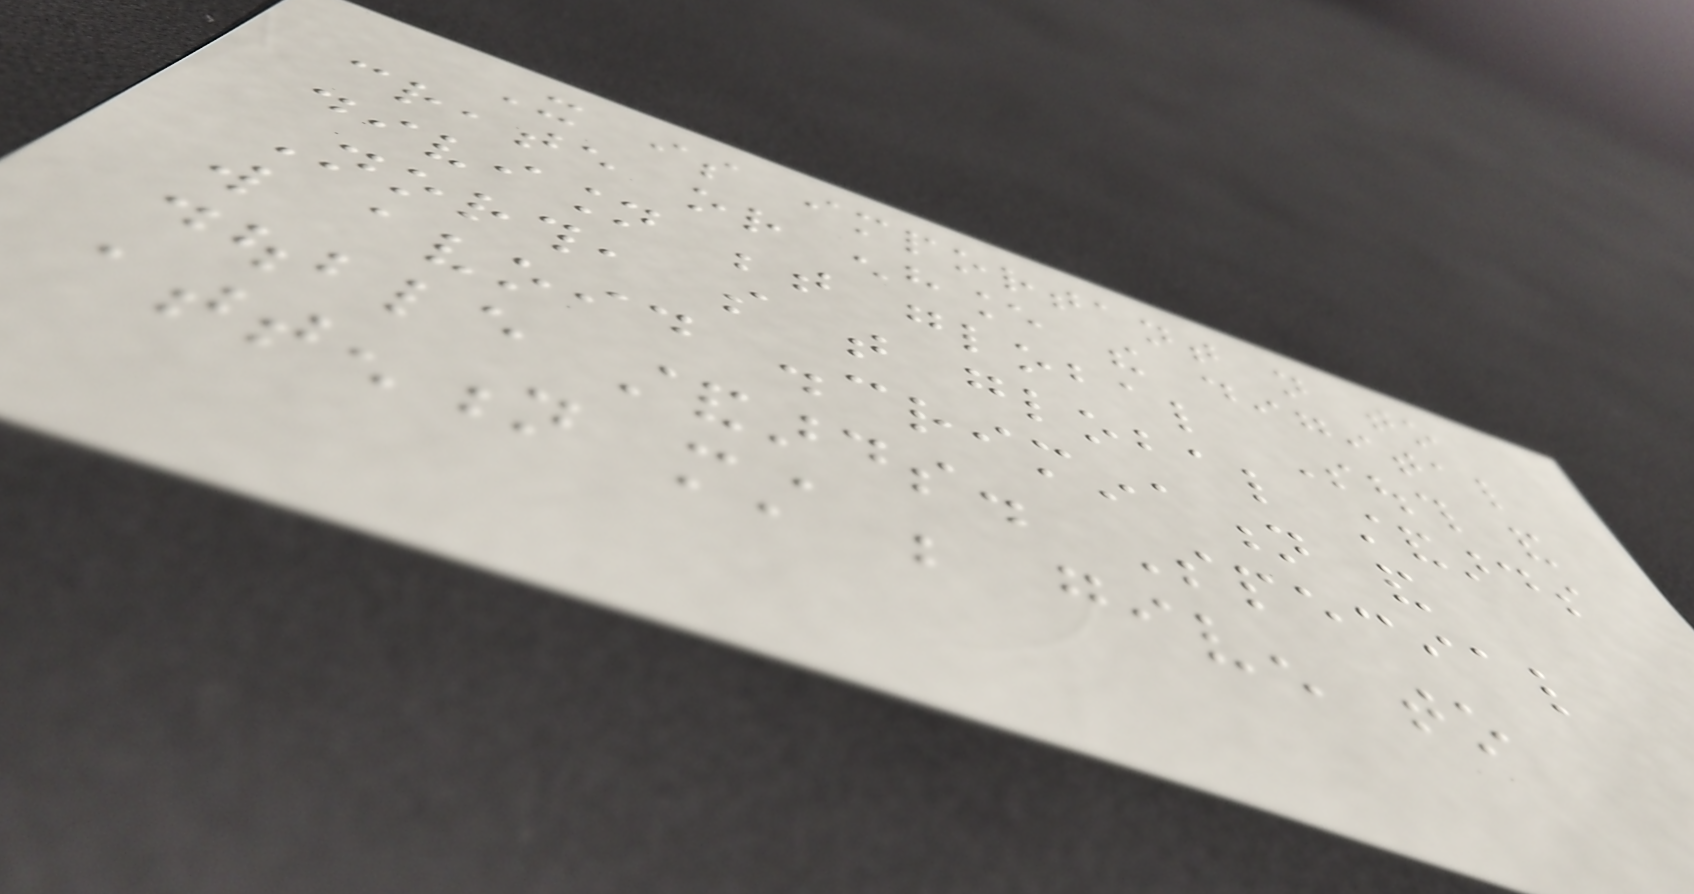It is important not to
create or enhance the digital
division between global South and
North, so that global standards
will avoid discrimination and
double standards. Special
attention must be given to
